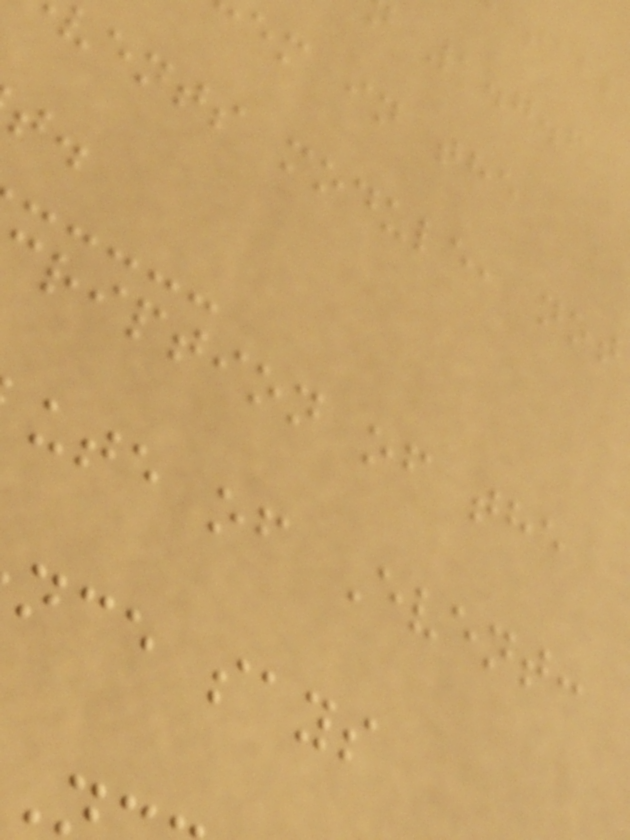em in the
vents module, not
ription of the
ute of Event:
nce says
